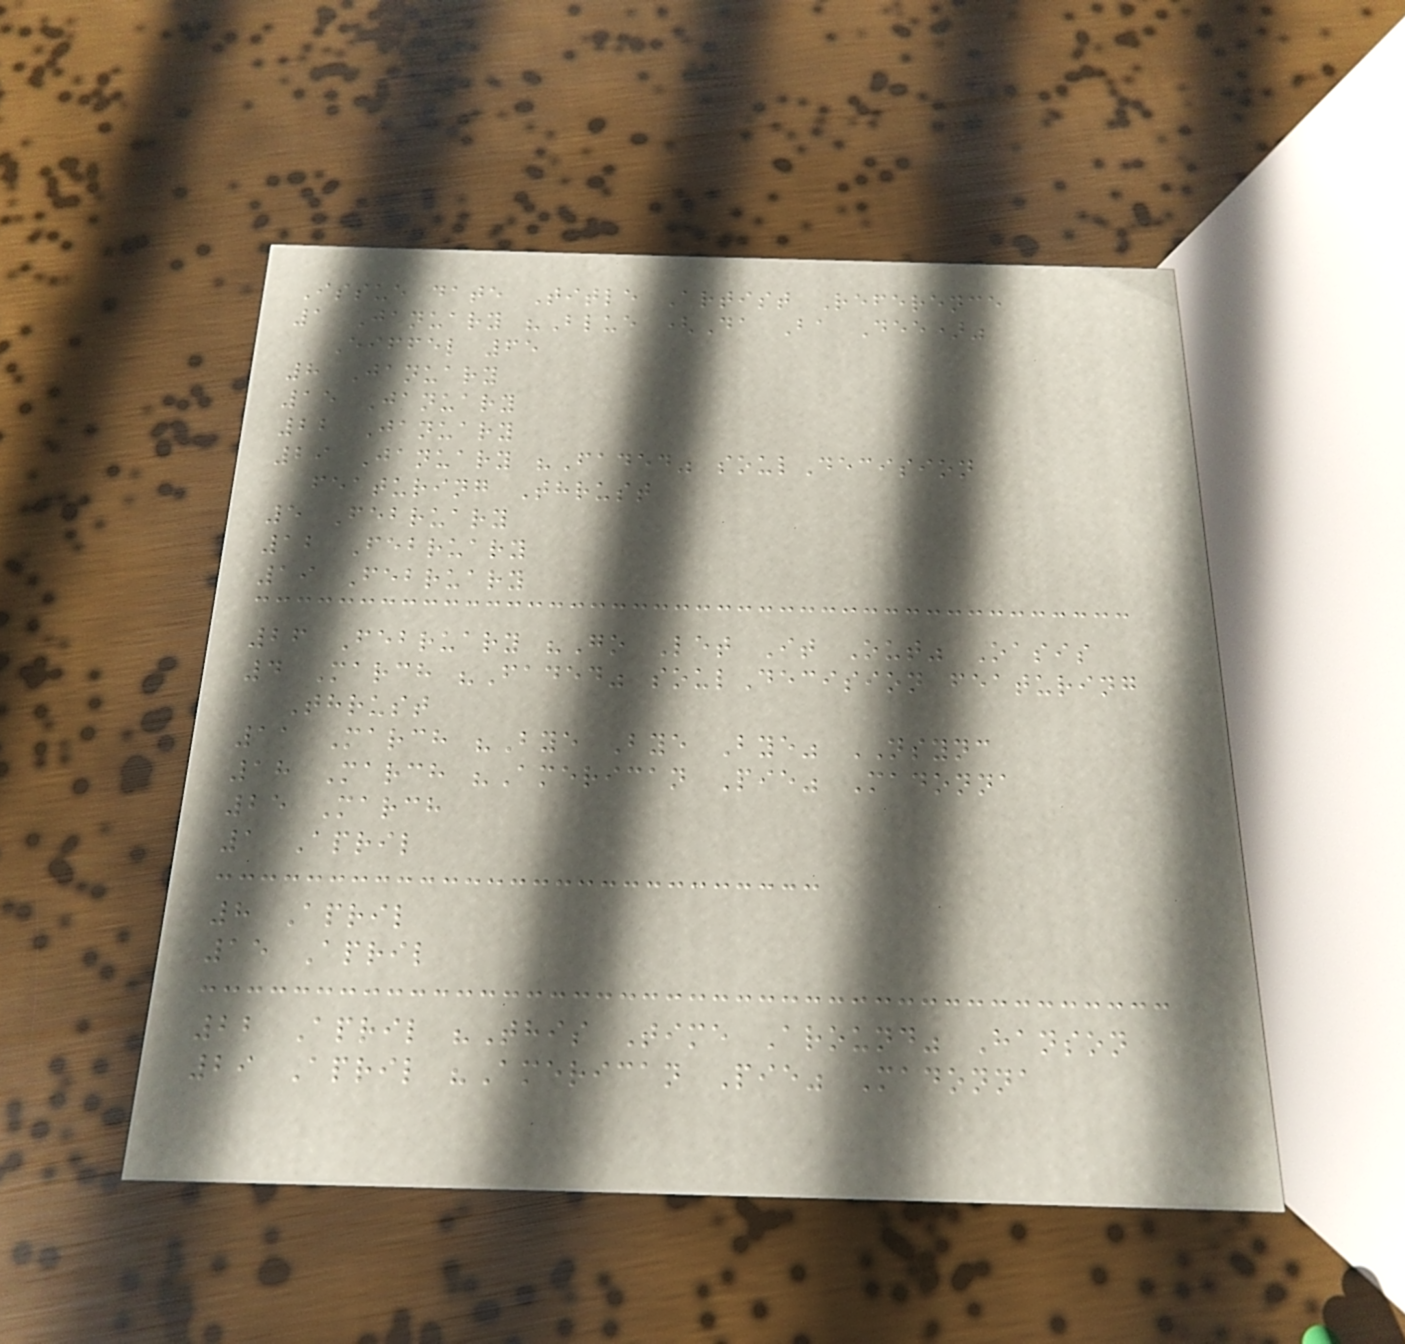Issue date Title Artist Reference
1 January "Blue (Da Ba Dee)"
Eiffel 65
8 January
15 January
22 January
29 January "Faded" soulDecision
featuring Thrust
5 February
12 February
19 February
26 February "Go Let It Out" Oasis
4 March "Faded" soulDecision featuring
Thrust
11 March "Bye Bye Bye" NSYNC
18 March "American Pie" Madonna
25 March
1 April
8 April
15 April
22 April "This Time Around" Hanson
29 April "American Pie" Madonna
